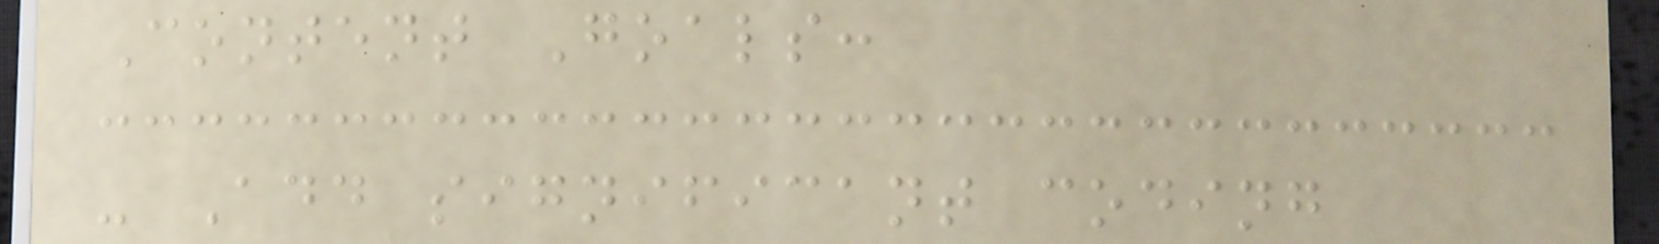Content Goals:
- Add significant coding
